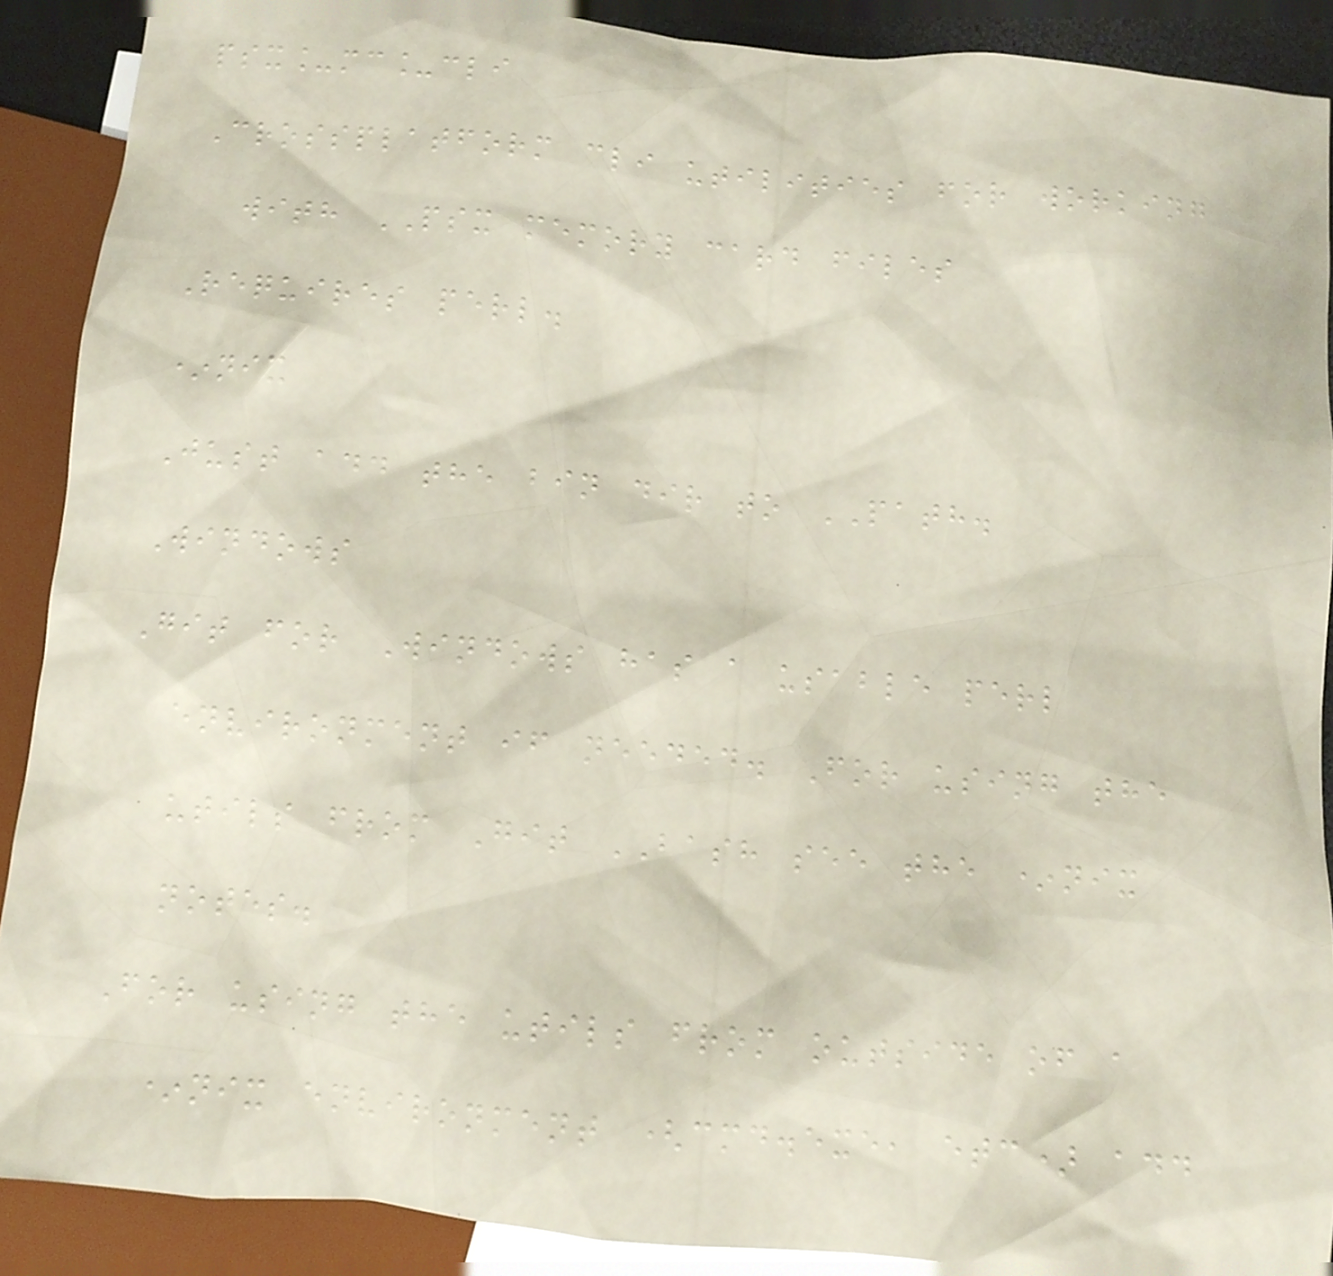psx_mc_cli
Crossplatform cli utilities for working
with PSX memory card files
Requires perl.
*nix
Just add the bin dir to PATH.
Windows
Git for Windows has a usable perl
environment if needed. For using the
utils from Git BASH see the *nix
notes.
For using the utils from outside of a
*nix environment (cmd.exe, etc) add
